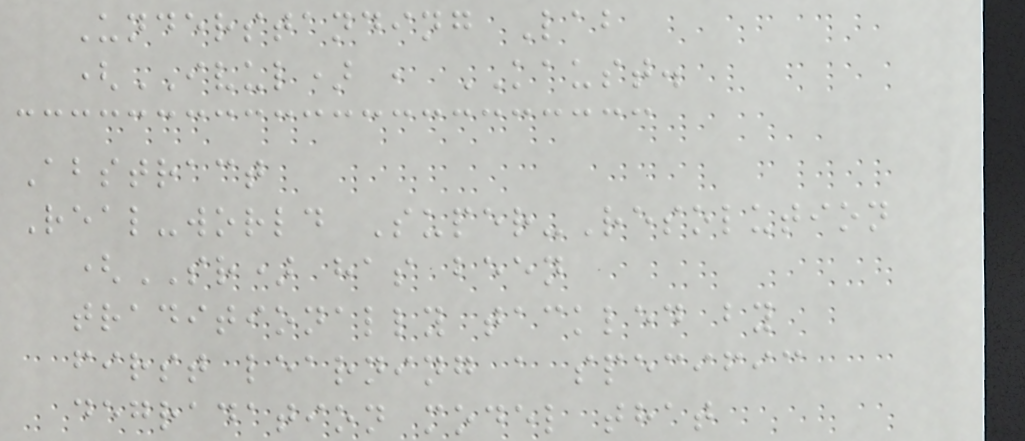Understanding Lab
(IVUL) , KAUST.
Abstract
Real-world Super-Resolution
(SR) has been
traditionally tackled by
first learning a specific
degradation model that
